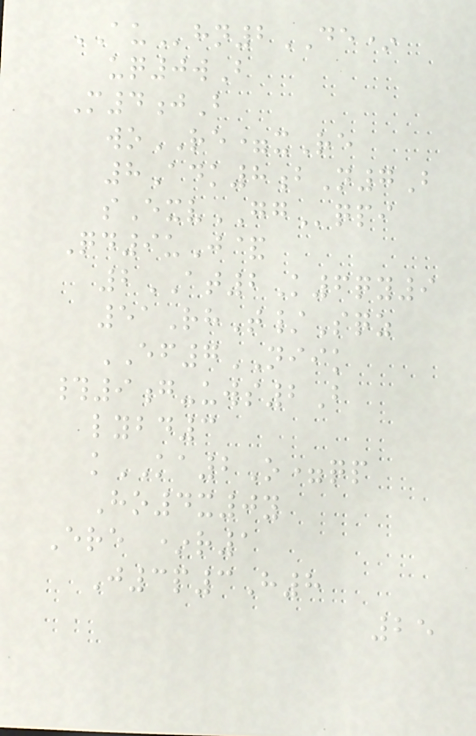AUhn2DE*
uq0wB
M4jB
woRE=xRe
8Adk8bN7B
sExvGGqpi
Qd9uJ&
2AT2K6qy9
51RhT/Sqz
EF7NIIK
#9g-uws2B
lybd3
kKA2O=qp
Ho4x0y
Ere *r1
J3p3H8
25
